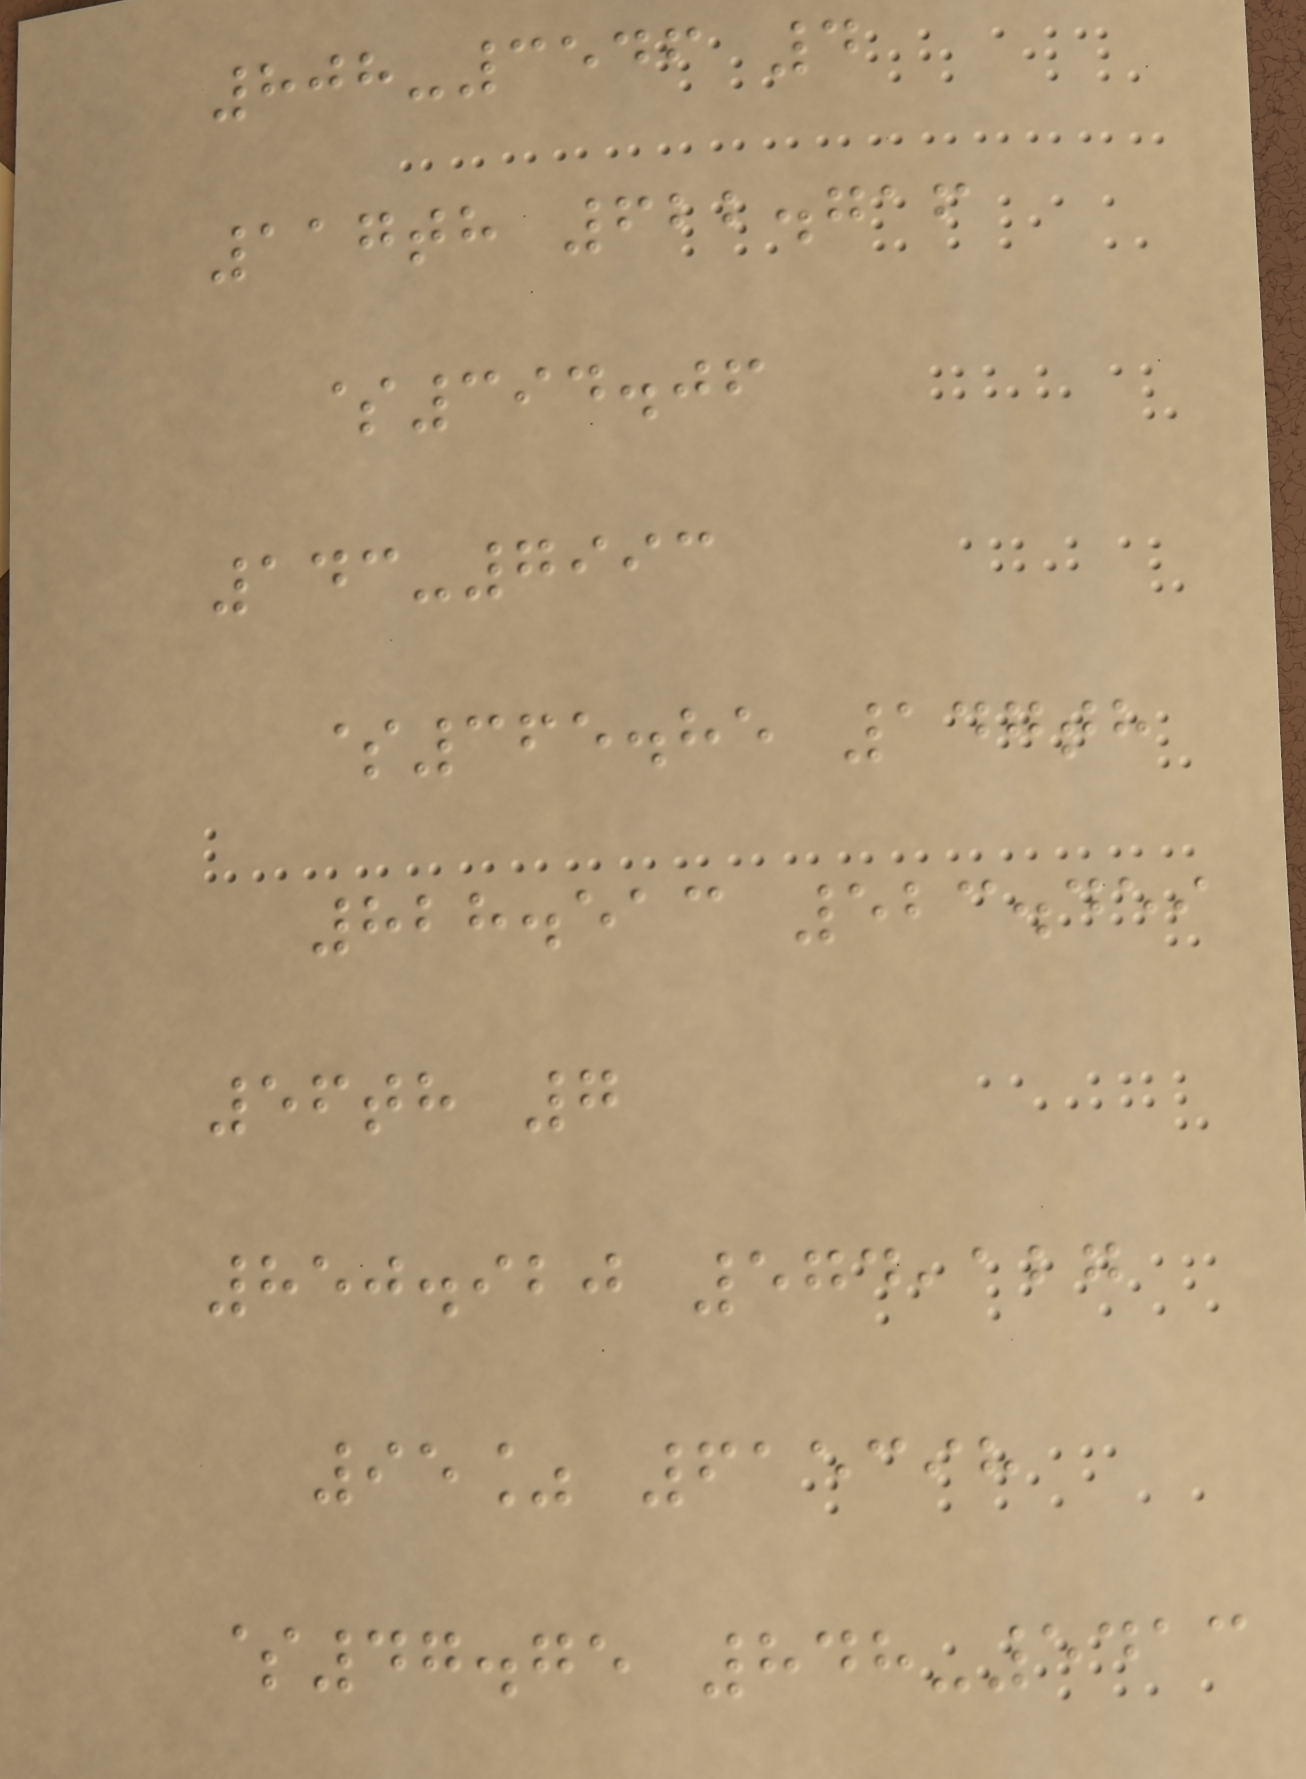808-3546 4
117th 622.716
$394.06
143-7993
$365.85 147th
828.513 523.459
56th 7
850.920 574,127
95% 615398
$47.75 848-5413
